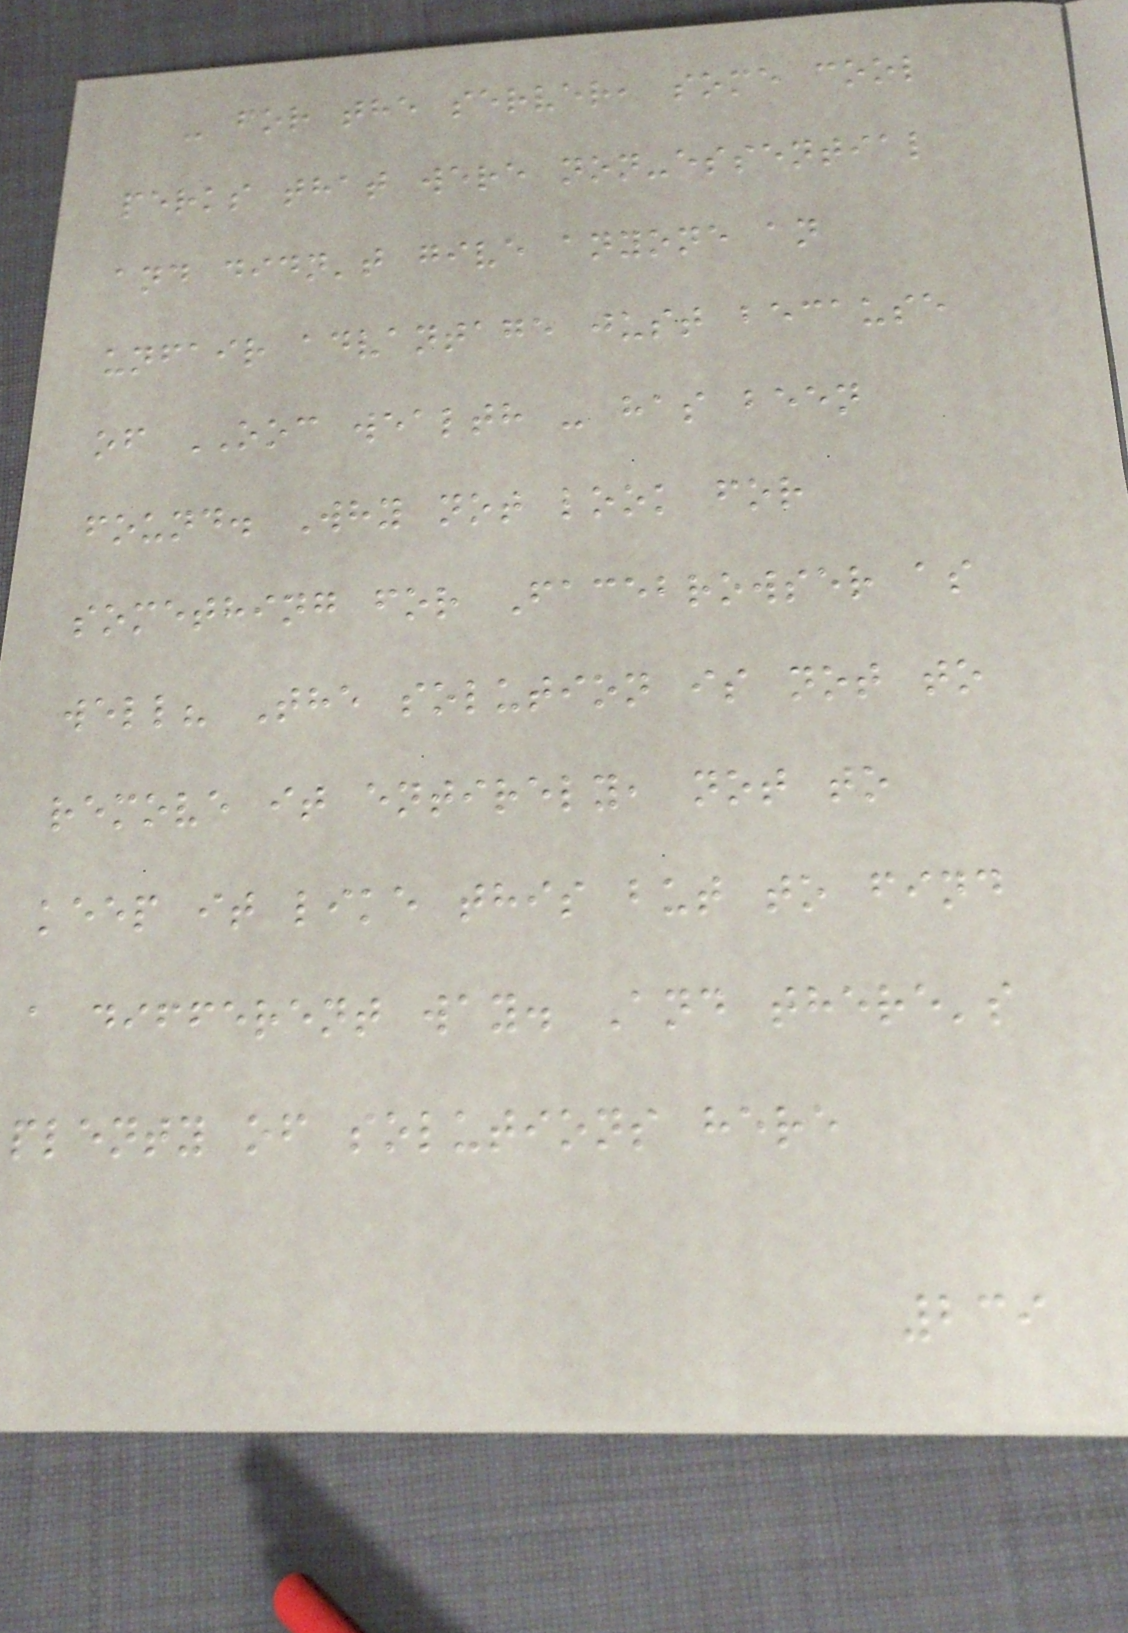- for the server, some cool
perks that were non-essential
and didn't give anyone an
unfair advantage just because
of OOC wealth - has been
found. Why not look for
something for Facebrowser as
well? The solution is not to
remove it entirely, not to
keep it like this but to find
a different way. And there's
plenty of solutions here
239
